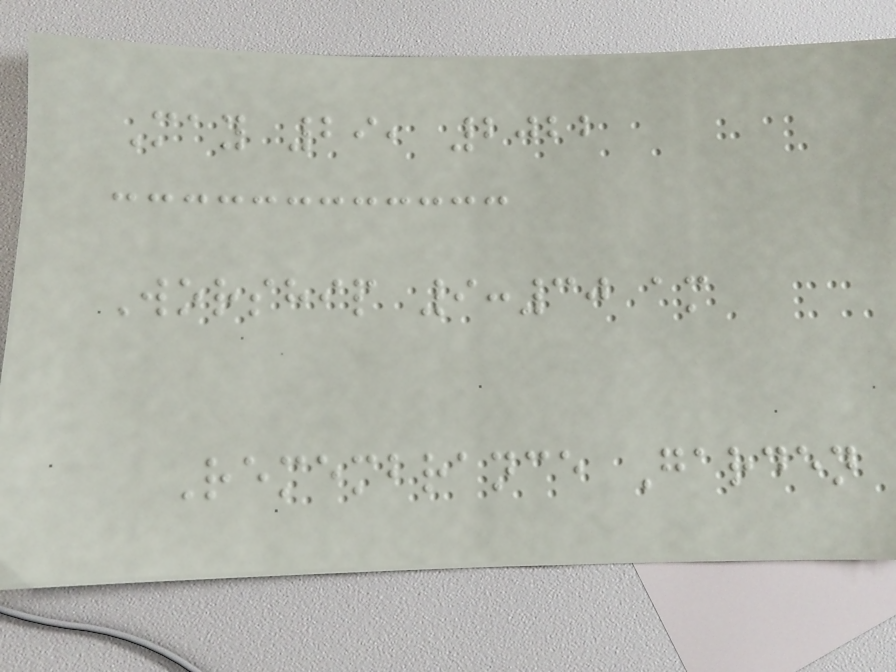May 29, 2022
Worship 9:30 am
Remembrance Garden
